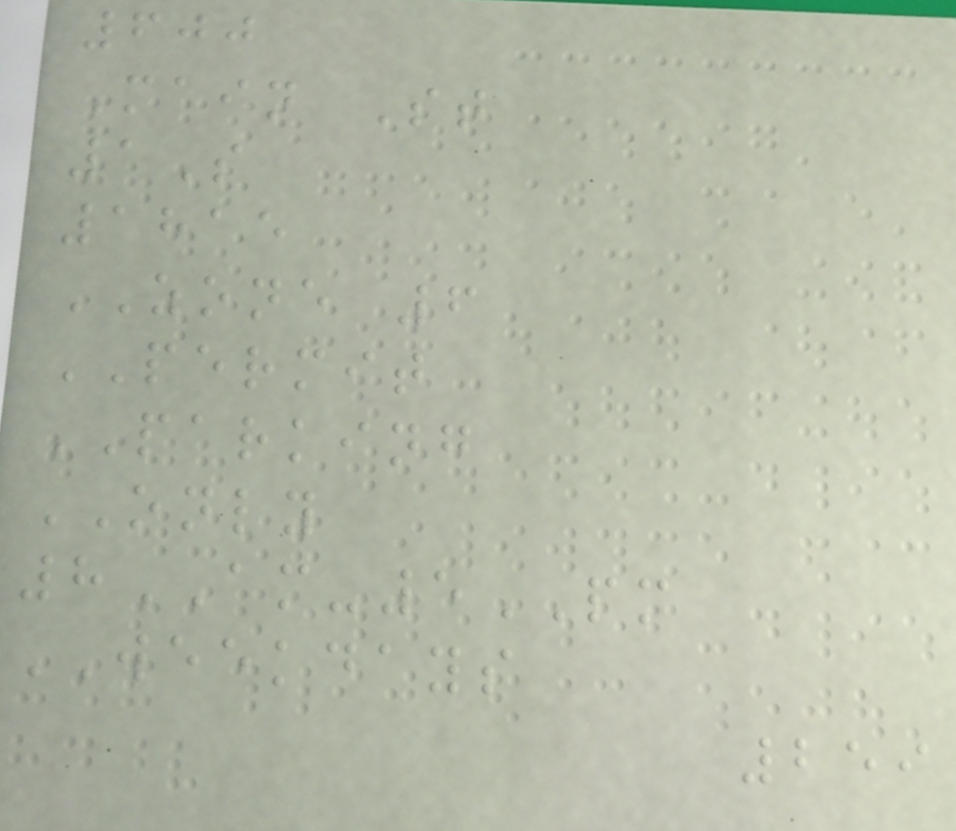600
Main St
1S
1815
ZONE 6
PERMIT
PARKING
ONLY
8AM-5PM
WEEKDAYS
259
